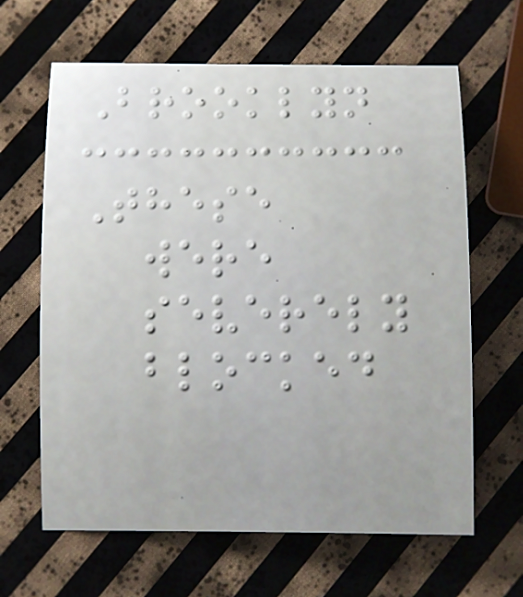Brooklyn
These
were
severely
blocked
